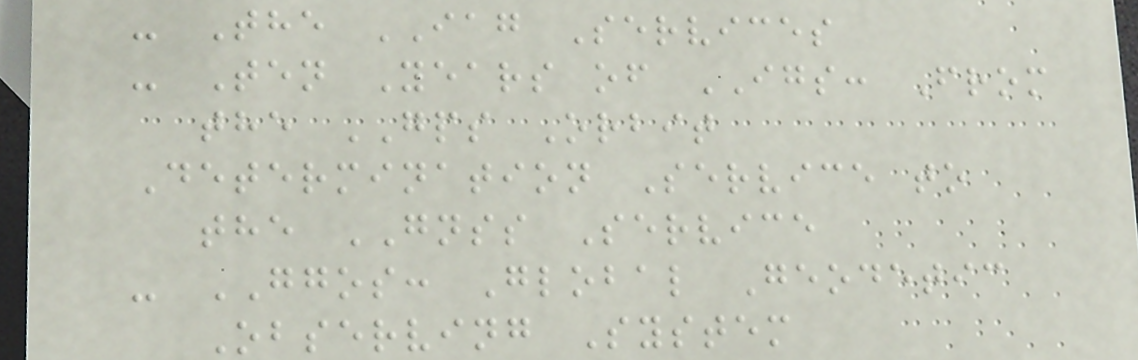- The IAG Services
- Ten Years of IGS: From
the GPS Orbit
Determination Service to
the GNSS Service
- GGOS: Global Geodetic
Observing System
